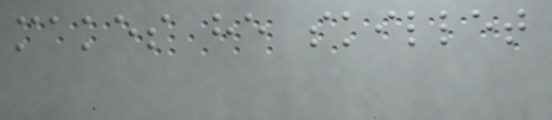makes he skillet
